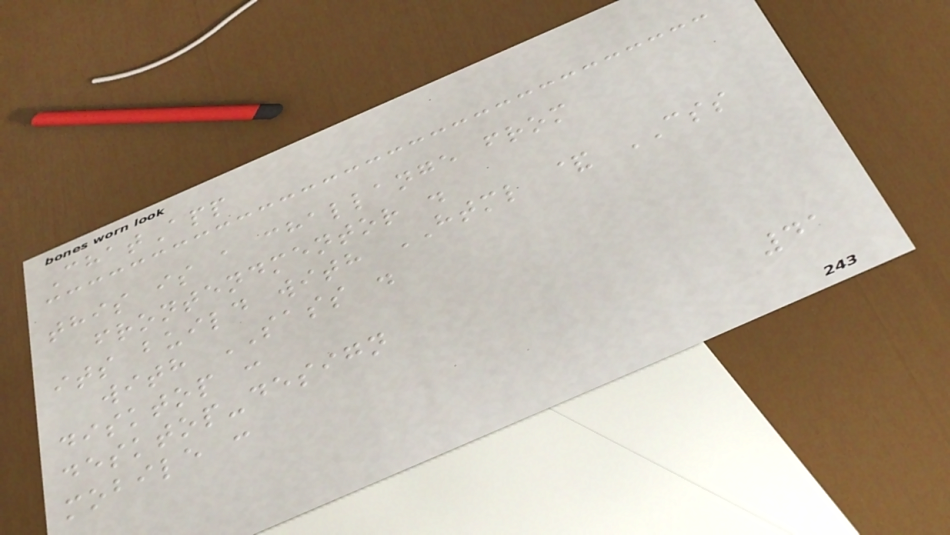ChatApp
this is a challange from
frontendmentor .
its build with HTML & CSS
with SASS .
disktop :
desktop-design
mobile :
41
